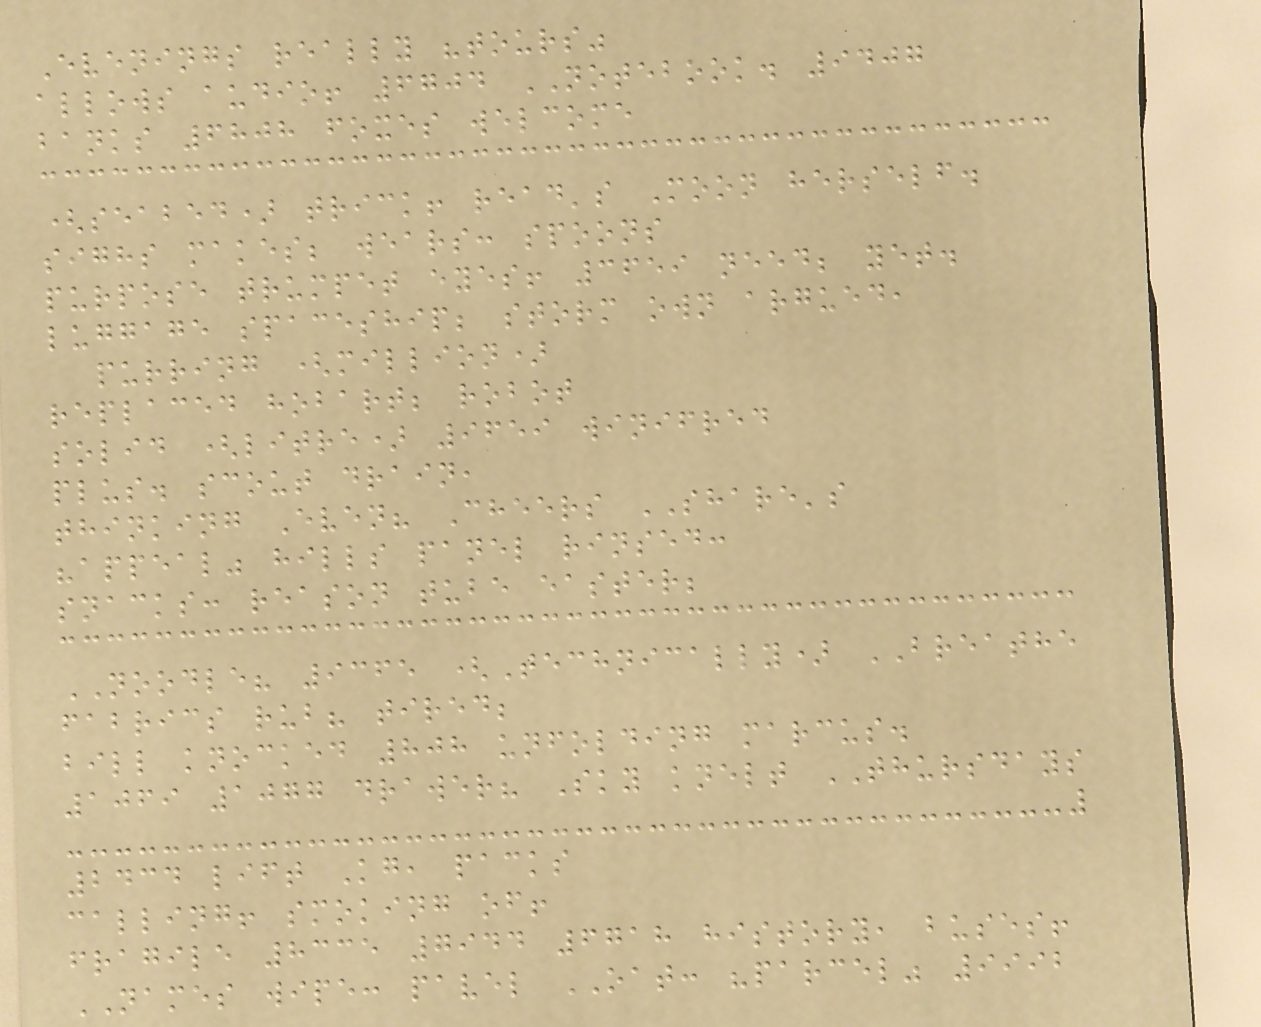Evenings really "tours"
allows audio! 6704 NOTEBOOK. 9407
banks 6808 foxes welcome
(seabed) trick! read's Moon herself.
sighs makes; wears: spoons
purpose trumpet eyes! 3659 need; yet.
luggage spaceship; storm own argued,
purring (million)
replaced hobart; robot
solid (litre) 9659 winifred
plus. scout drain,
thinking Even? Cheers SHARE's
"appeal" hills panel rinsed:
snacks: reason tube easter;
NOODLE? 9365 (Technically) BREATHE
fabrics rub? tired;
bill knocked 808 unfolding marcus.
1069 1077 drawer? Sky knelt THURSDAYS
2434 lift Kg, packs
calling! smoking of!
fragile 8335 7944 6718 history, buses!
NAMES wipe: pavel OAT: "parcel" 9992
